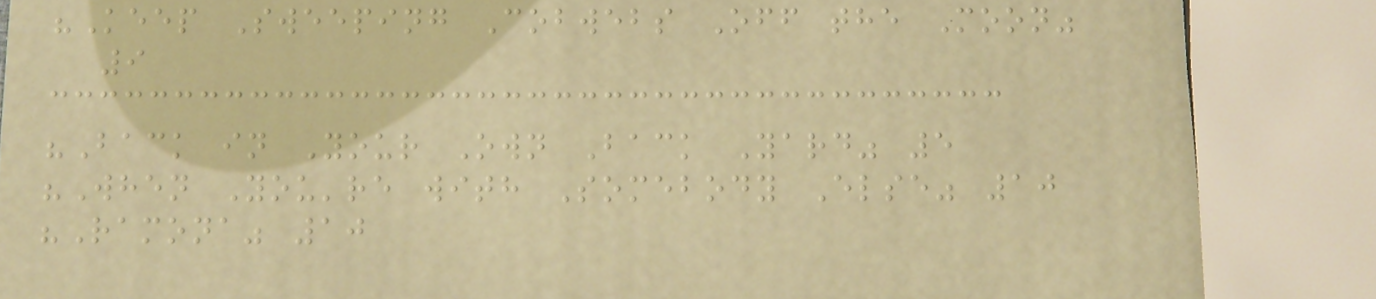"Keep Sweeping Cobwebs Off the Moon"
9
"Back in Your Own Back Yard" 5
"When You're with Somebody Else" 10
"Ramona" 10
